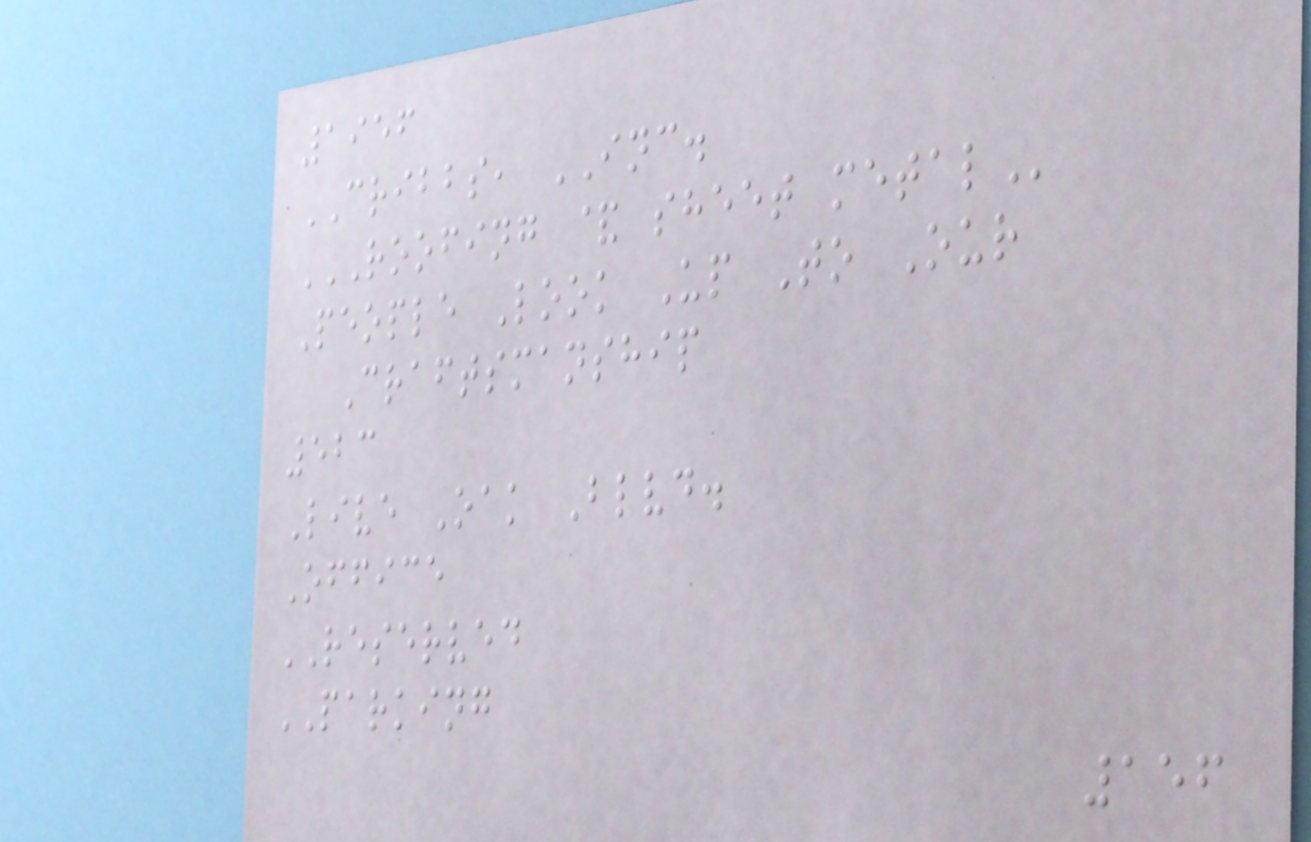1956
CRIBBS, INC.
ROOFING & SHEET METAL
People Look Up To Our
Craftsmanship
523
Live Oak Blvd.
Office
RESERVED
PARKING
156
